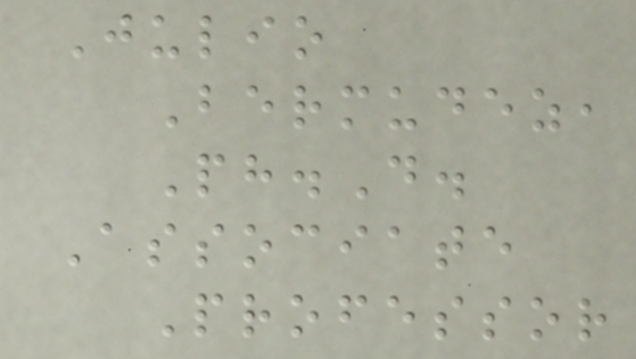Julio
Bermudez,
Ph.D.
Associate
Professor
